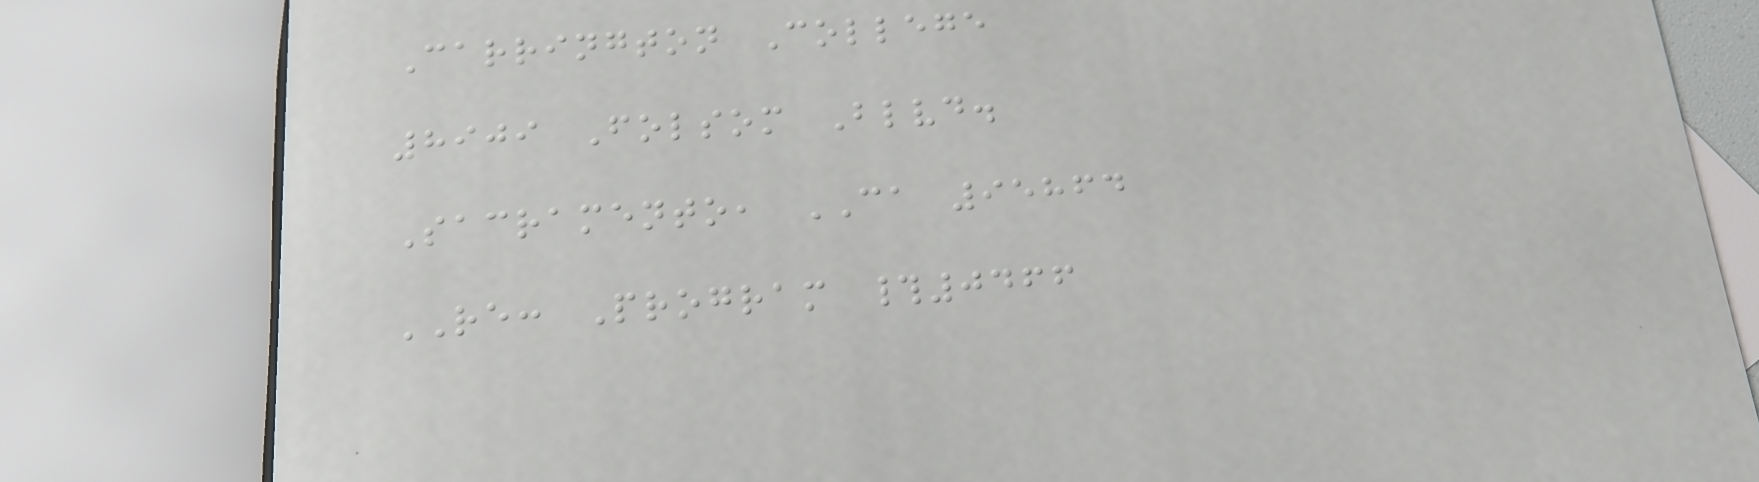Carrington College
8909 Folsom Blvd.
Sacramento, CA 95864
RE: Program #0466
